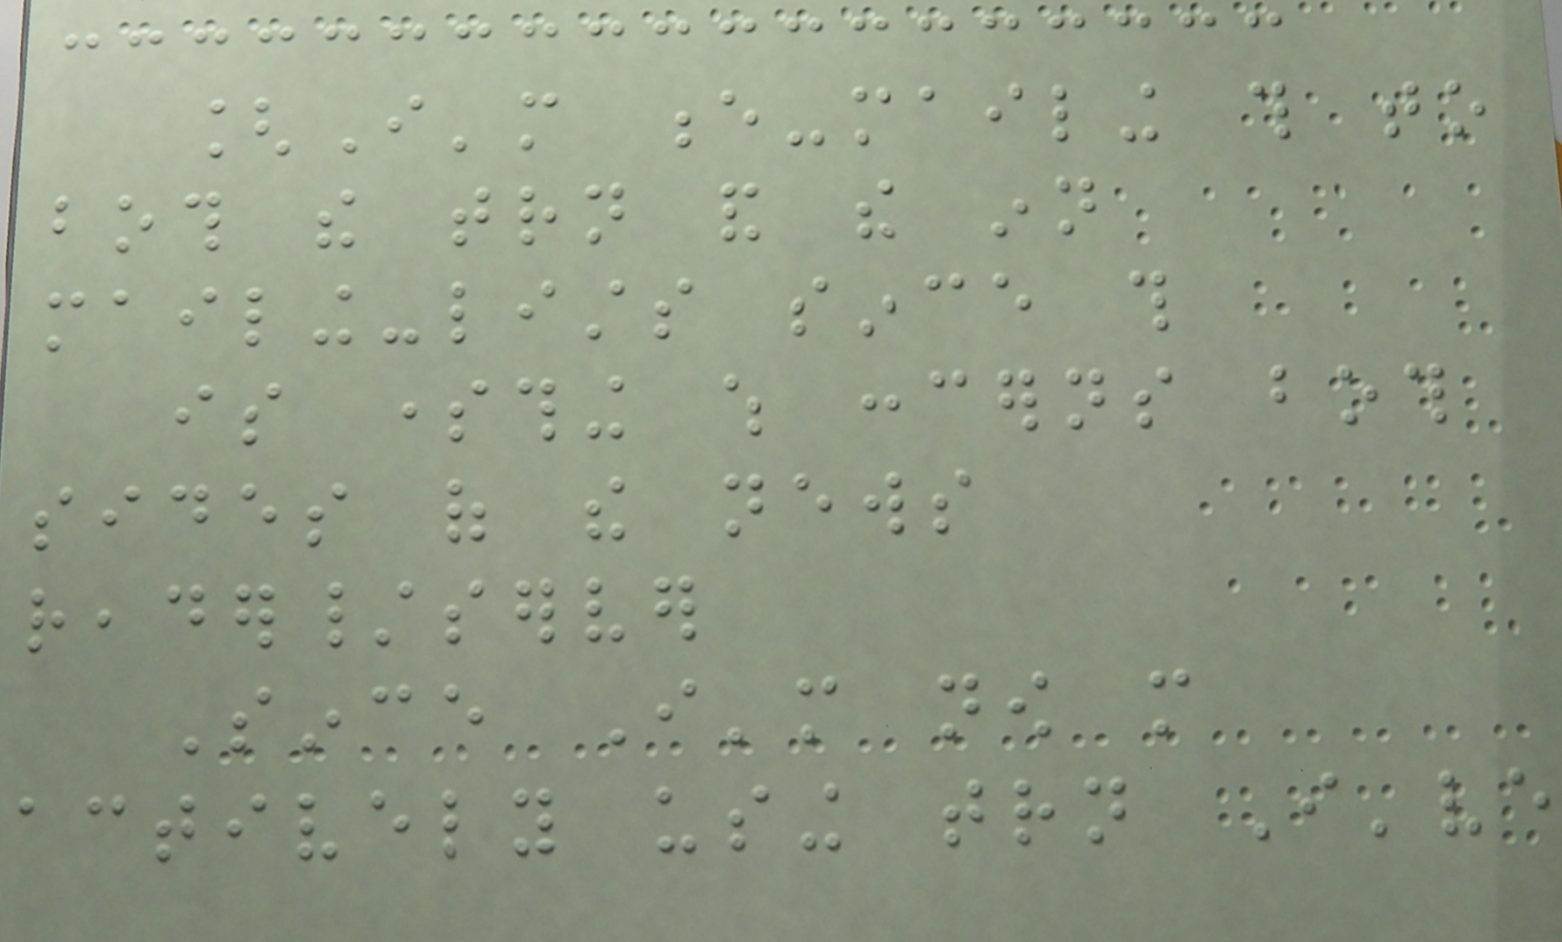[I'm e-mailing this to
both the trn and the inn
mailing-lists since this
is something which concerns both
sides of the news
reader/server
Since I'm now more
actively using trn I've
